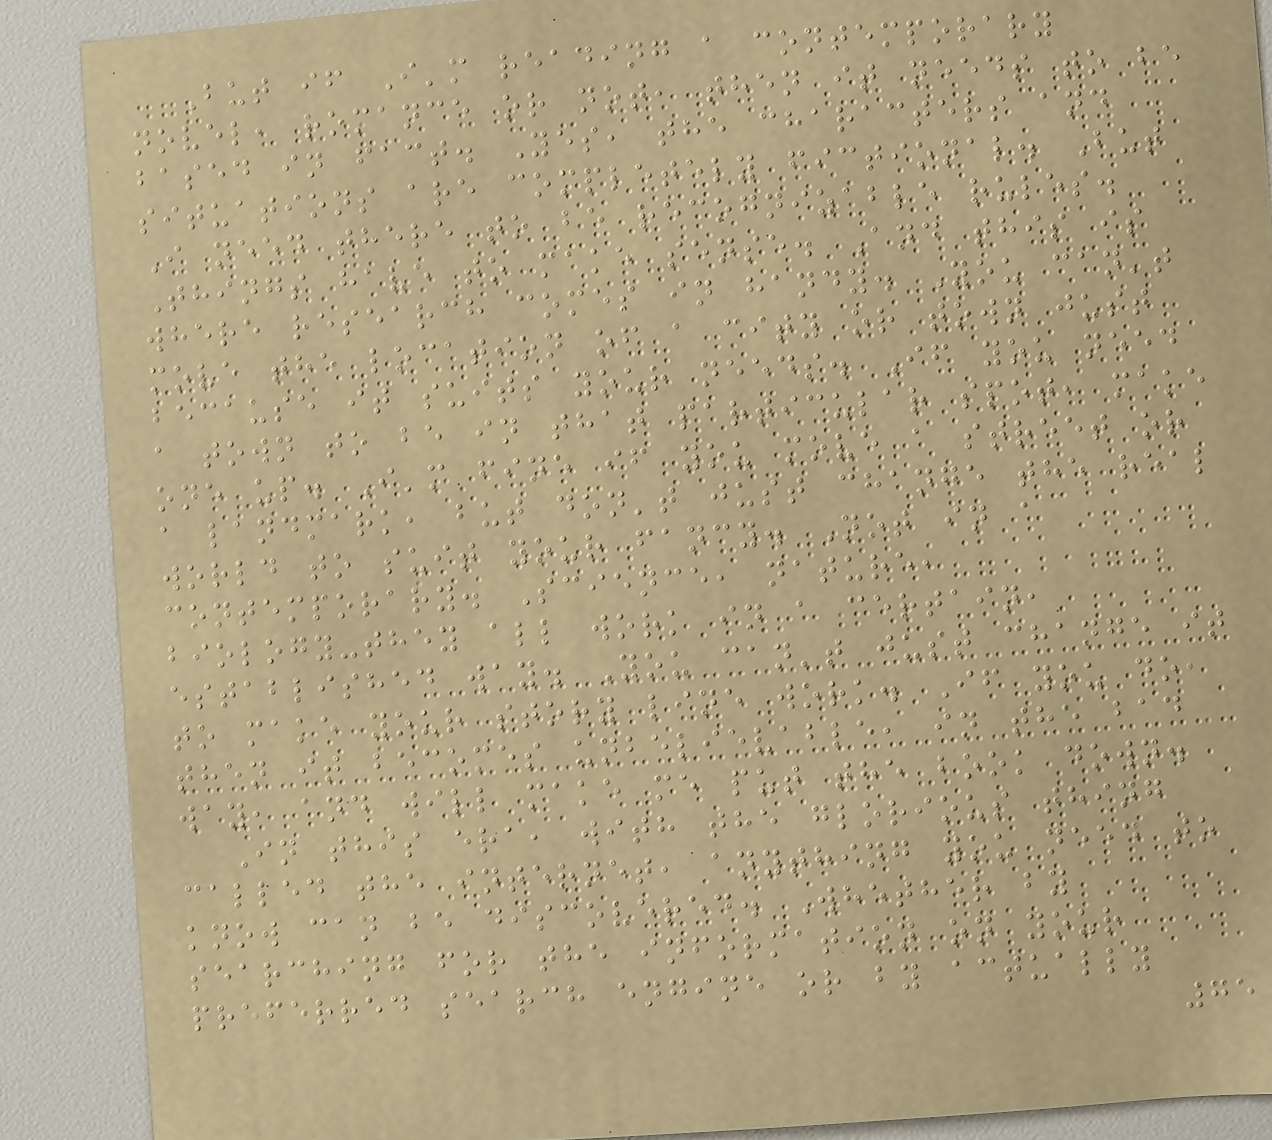But if I'm reading a contemporary
novel, romance or not, then it needs to be
based in fact. Yes, the characters and
situations are completely fictional. But
I need there to be recognizable rules.
Things have to make sense. And this is
where research comes in handy. You can't
move the location of a city or town just
because it suits your needs. If you need
a town to be in that particular spot, make
one up. I'm fine if you move a street or
a landmark, but don't just change the real
world to suit your fancy. Not in a
contemporary. Science, nature,
biology-they all work in a certain,
established way. You can't just change it
to make your story line work. If you do,
then it becomes unbelievable, in the bad
way, and will make me put the book down.
In this era, with the glorious thing
called the internet, anything you need to
know can be discovered. Whether by
searching for the information on your
preferred search engine or by actually
75
